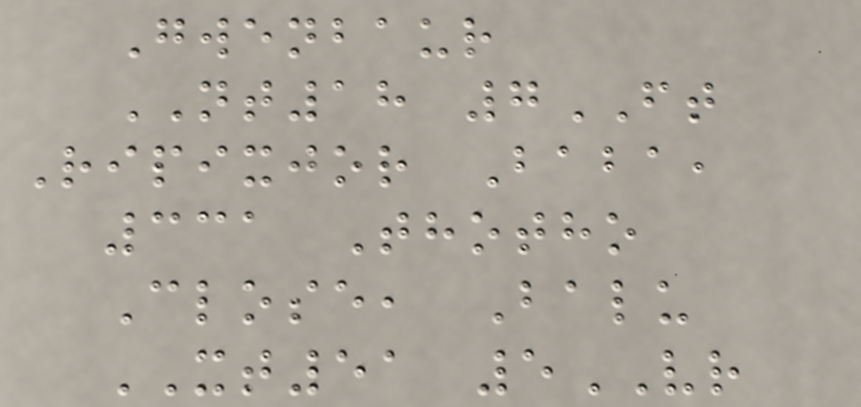Gwenbaur
NT18 7FT
Ripixjor Baba,
331 Thotho
Close, Balu
XT51 5VR
